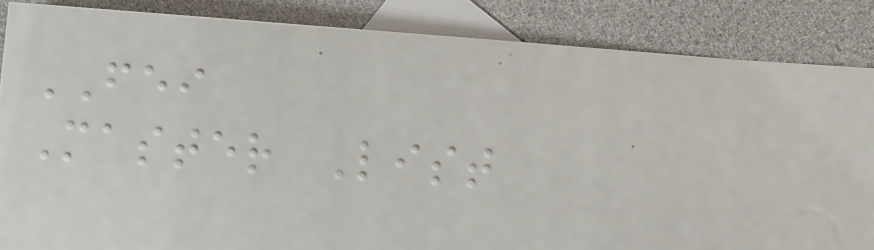FEI
Master List
